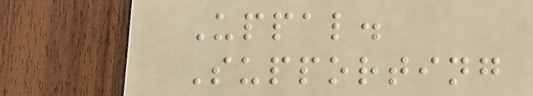Uppal.
Supporting
